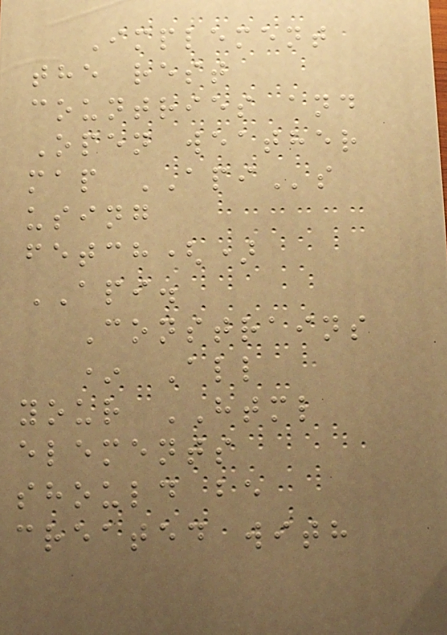Implement
the rest
countries and
Open weather
map APIs
using
fetch()
API.
Constrains
* All
your HTML
elements
should be
created with
